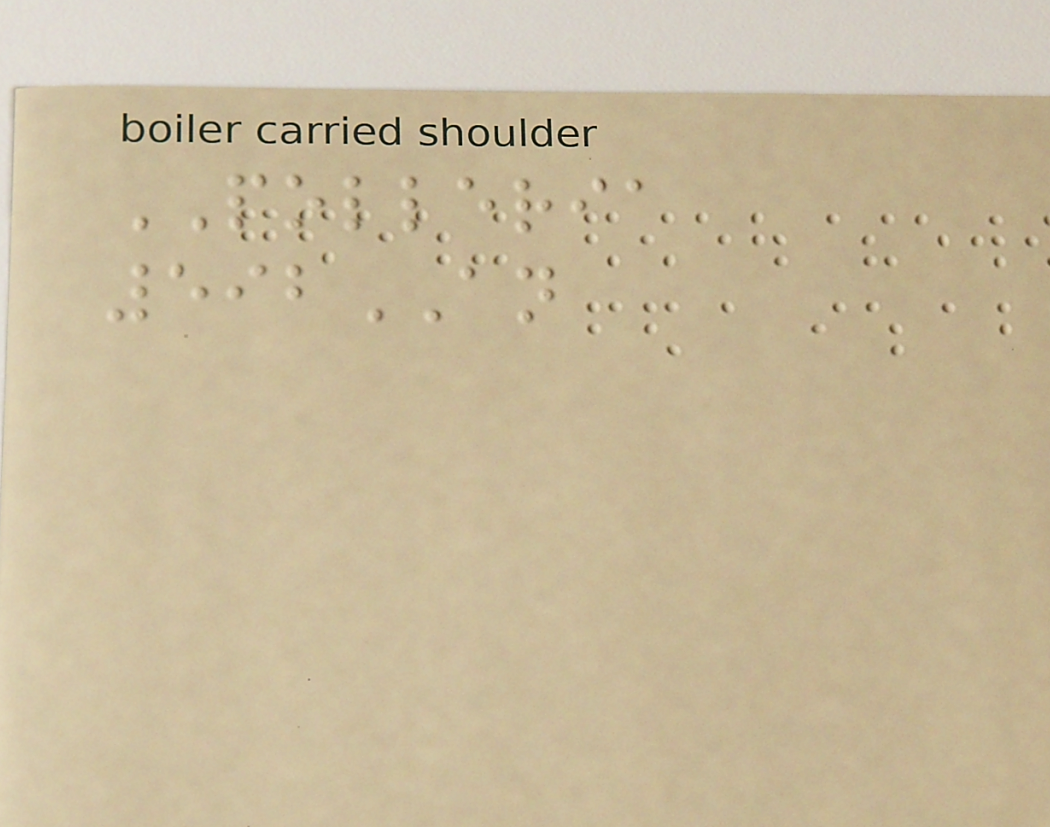POLLERIA
592AN
